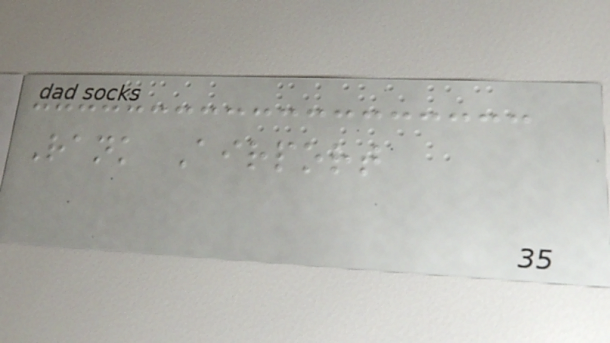Rank Airport
